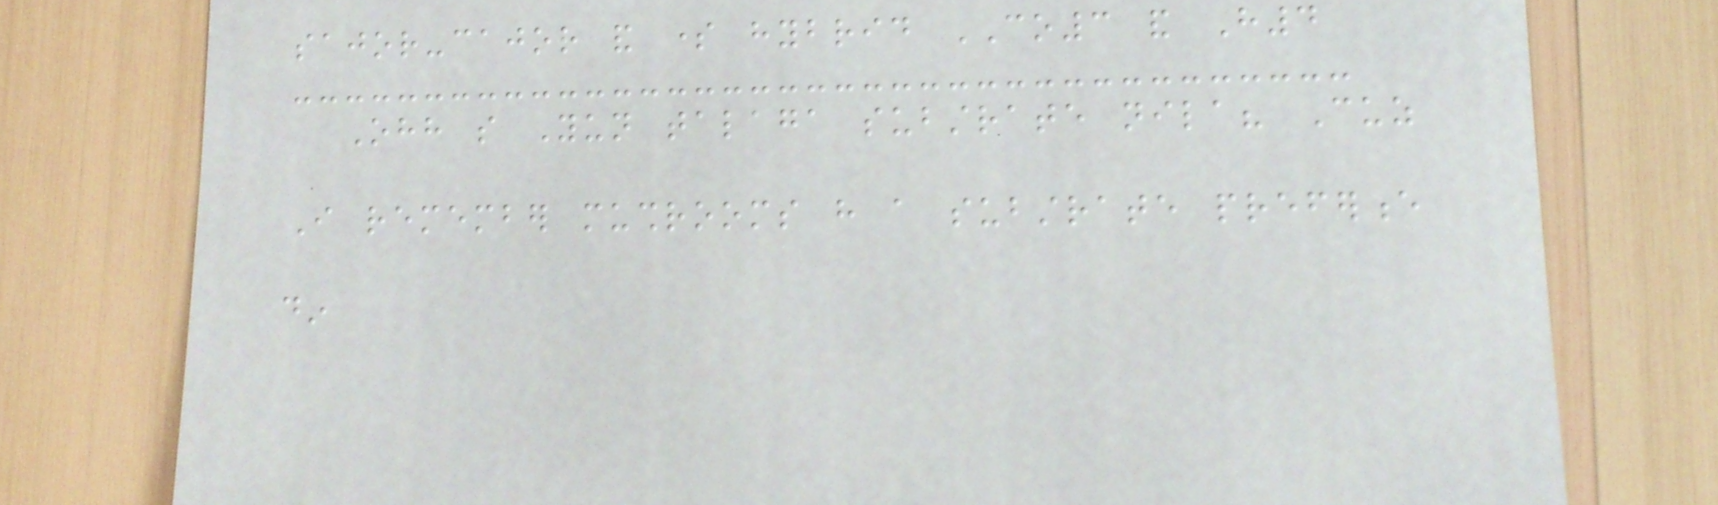sajor-cajor and some hybrid CO3 and H4
Ohh so Yun talaga substrate nila? Cuz
I remember mushrooms have a substrate preference
din
